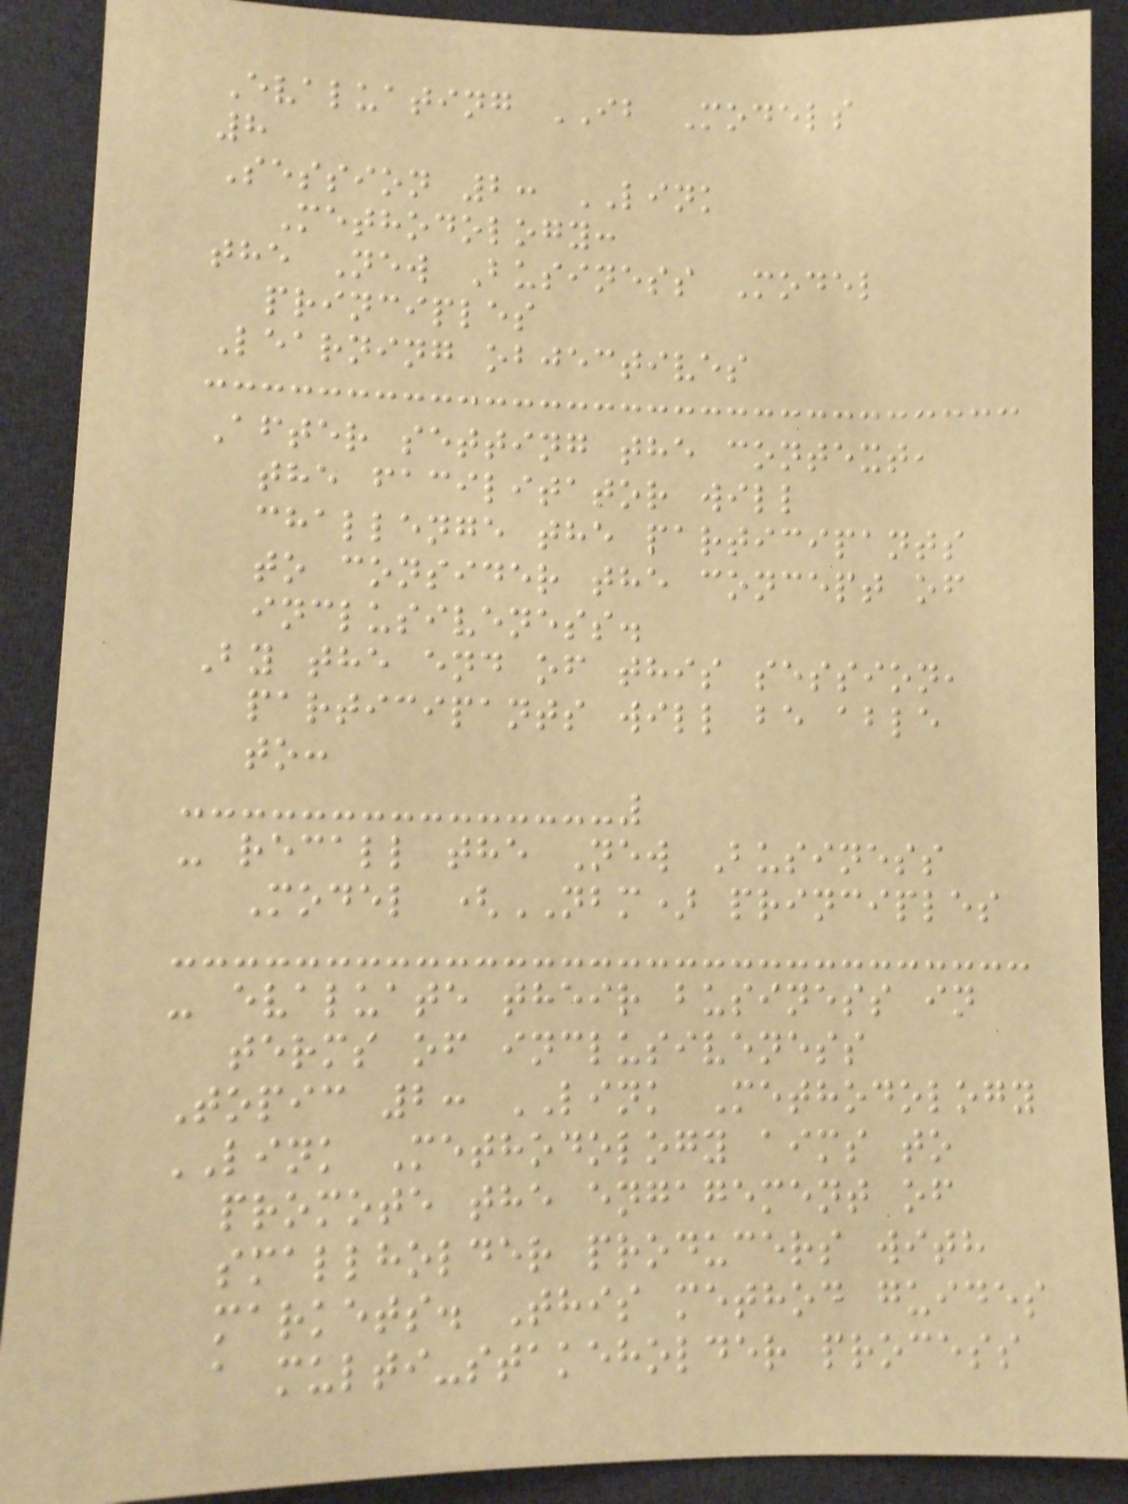Evaluating IB Models
8
Session 2: LINK
Methodology:
the New Business Model
principles
Learning objectives
After setting the context,
the facilitator will
challenge the participants
to consider the concept of
inclusiveness.
By the end of this session,
participants will be able
to:
- recall the New Business
Model (NBM) principles
- evaluate their business in
terms of inclusiveness
Topic 2: LINK Methodology
LINK Methodology aims to
promote the engagement of
smallholder producers with
markets. This method guides
a multi-stakeholder process
